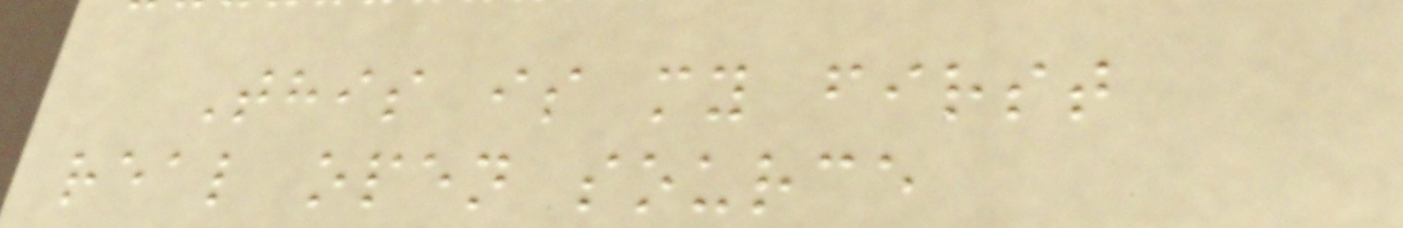This is my first
real open source
